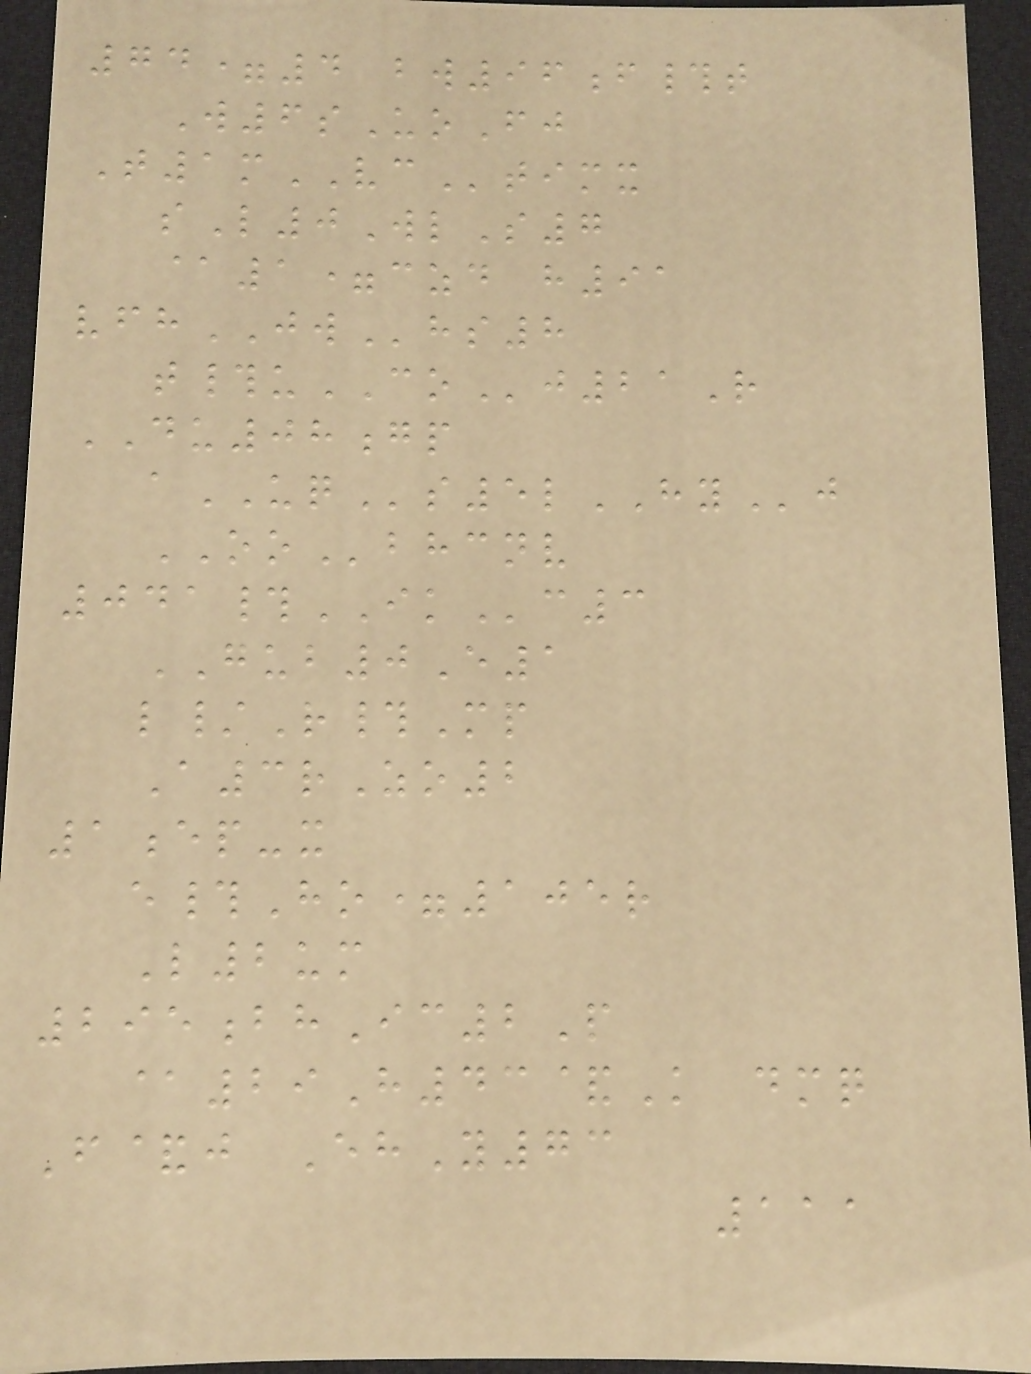74=4 bw96f#t
W6sUoFj
T1mVCtimx
sL0WlS7
@1=czd h91
vfhJWhs8
t#uCOj21R
DU08gp
aUQs5lHYj
OObhcnv
041#IKc3
GUB0E1
l/R#Mp
A3rZo2
1ep-x
e#Ho=105r
L2um
295bhIc2P
@29H43&K dmq
F&j EhY73
111
